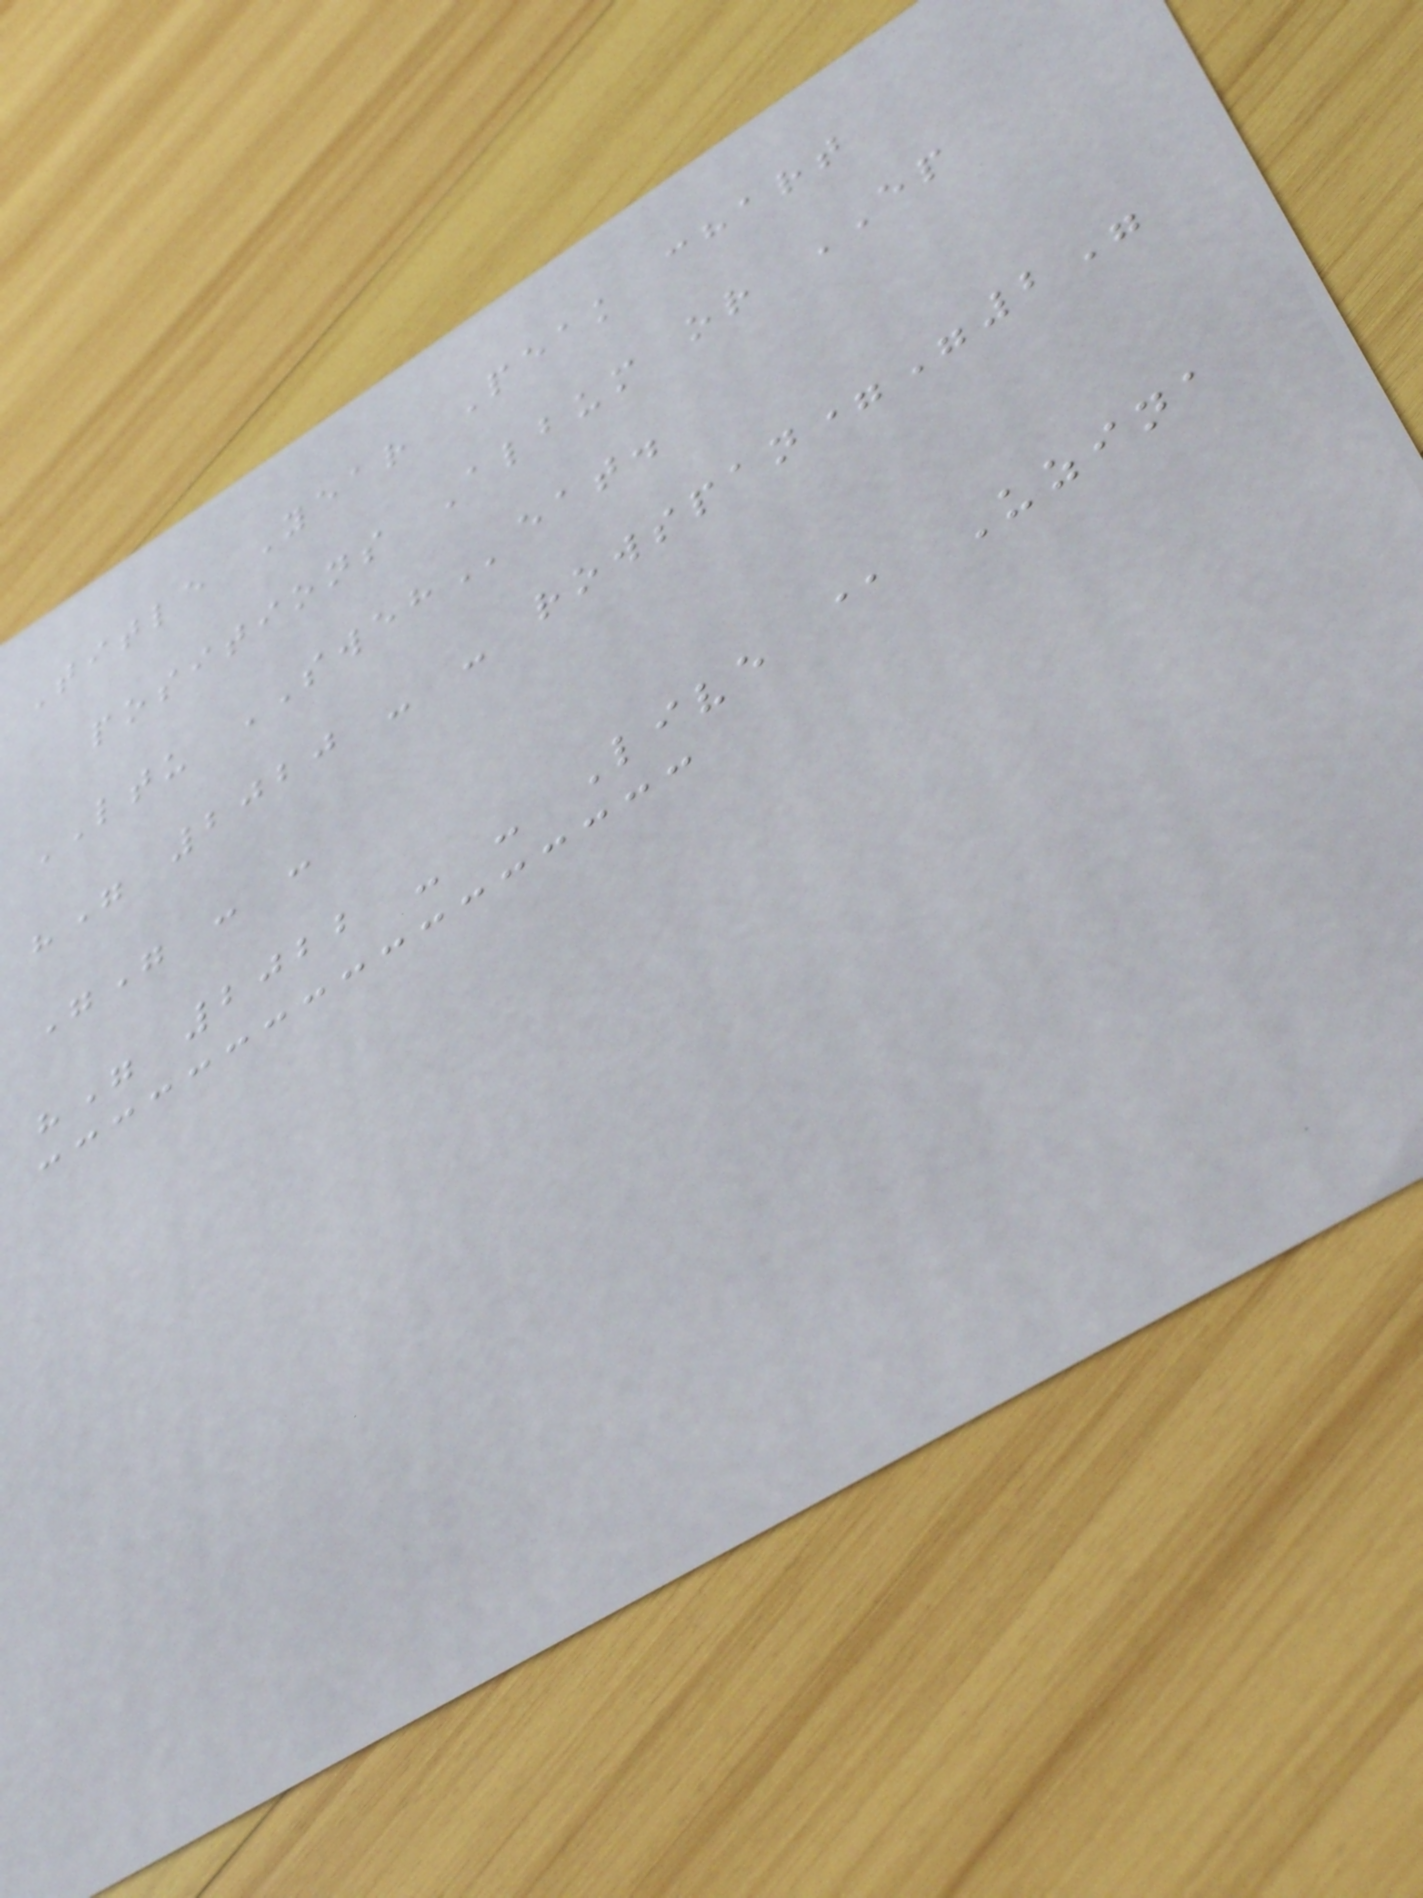Title Year Peak chart
positions Album or EP
LTU SWEHeat.
"" 2020 - - rowspan="2"
"" - -
"" 2022 - - Live @ Uzina
